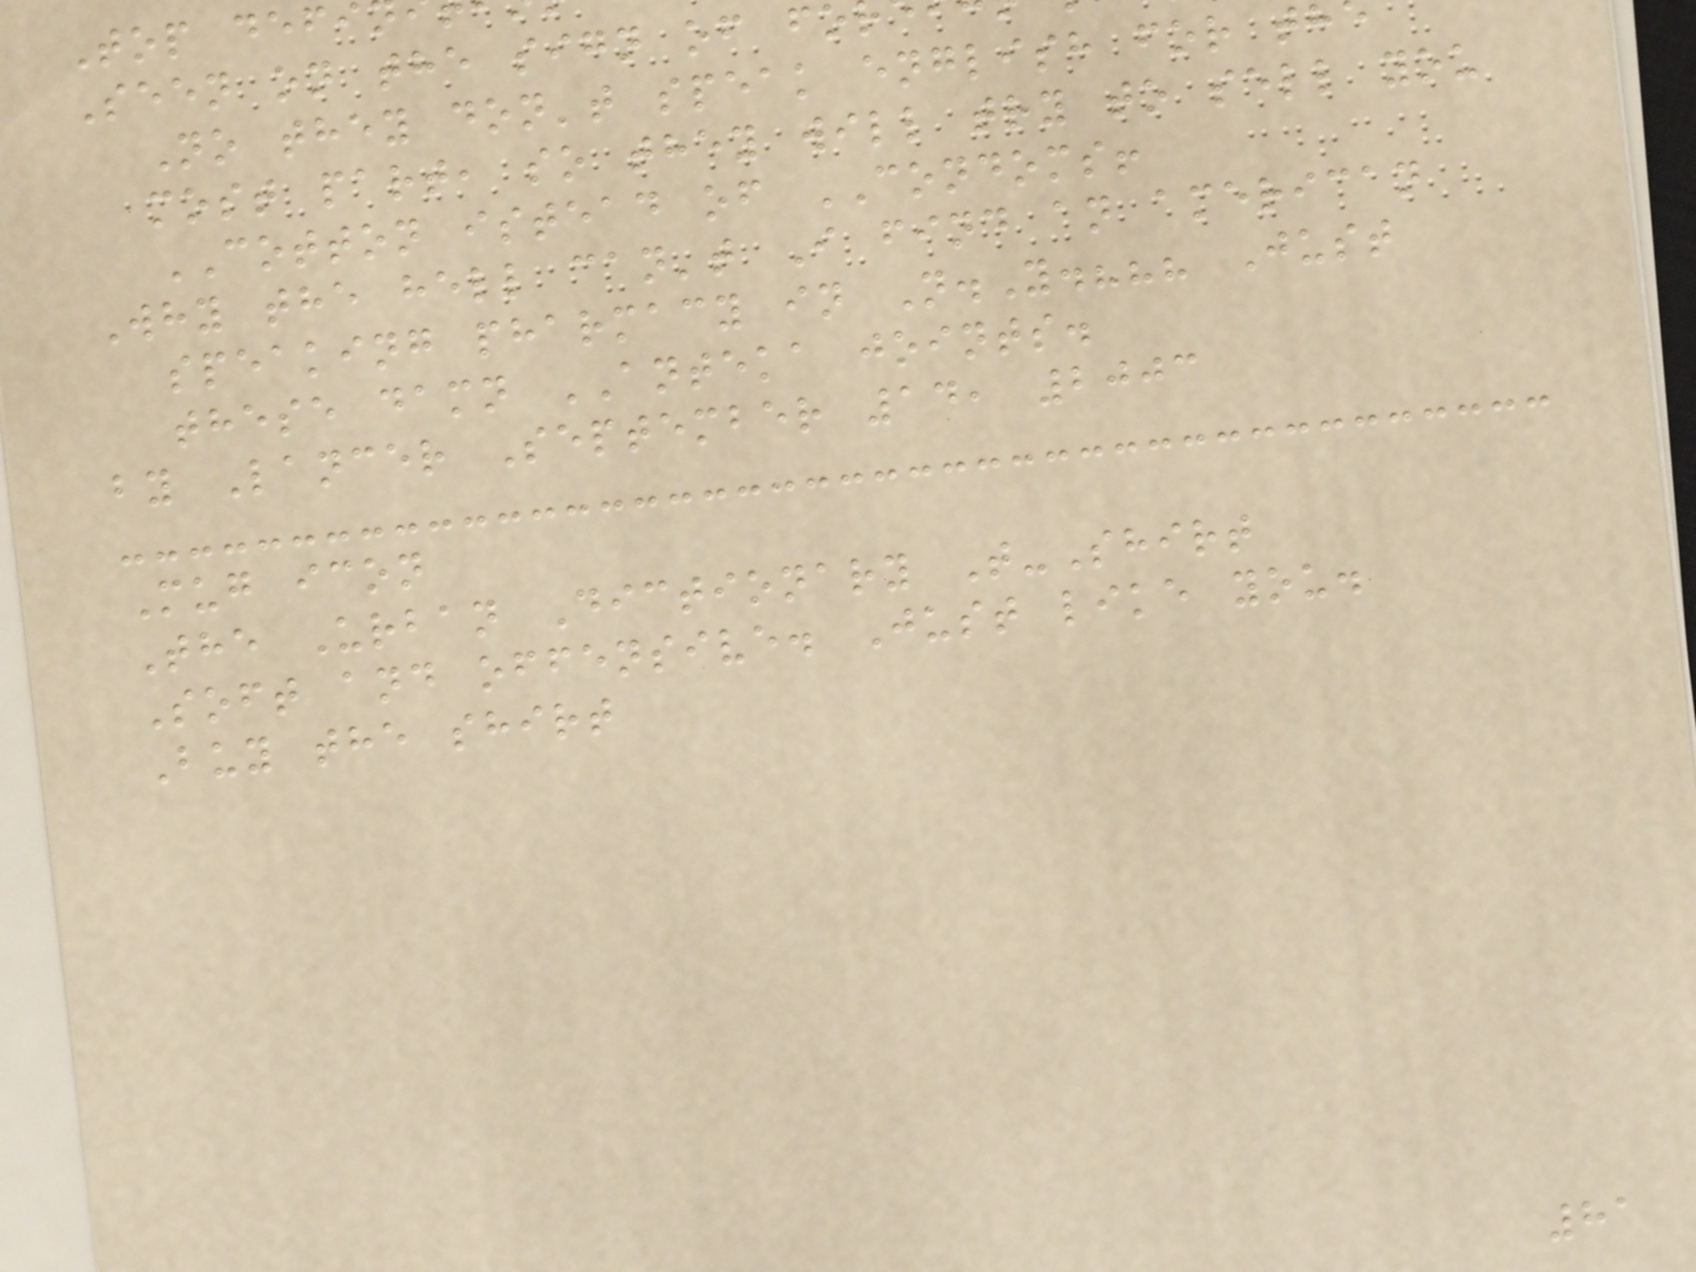Top defi
Seen on the sign of fo
No they don't speak english for th
most part, so they will try to sell you
COTTON istead of CONDOMS!
Why the hell can't I find an american
speaking pharmacy in N.Y.??? Just
these damn ANTEKA joints.
by Lancer September 14, 2003
Mug icon
The Urban Dictionary T-Shirt
Soft and offensive. Just like you.
Buy the shirt
81
